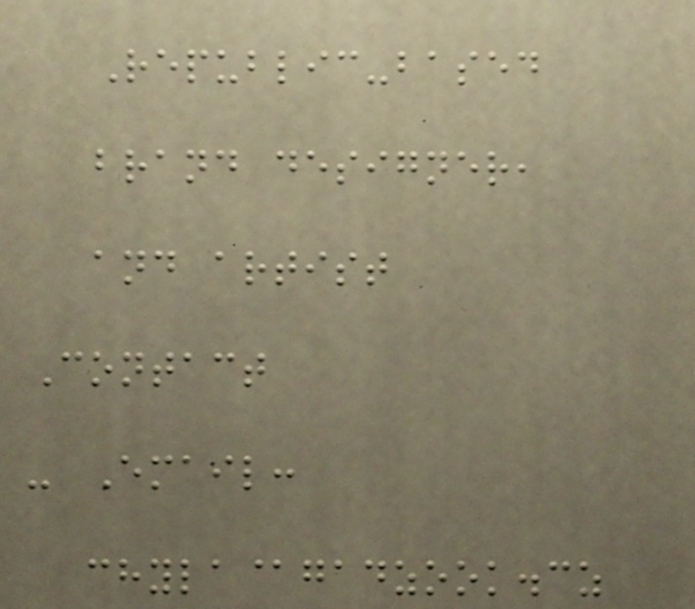Republic-based
brand designer,
and artist
Contact
- Email:
chyla@gadzook.cz
